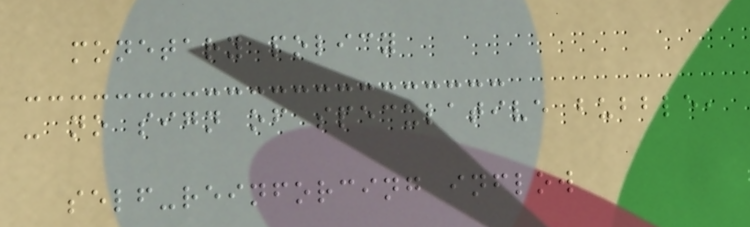monetary policy
- no sign of speculative bubble,
self-reinforcing inflow
